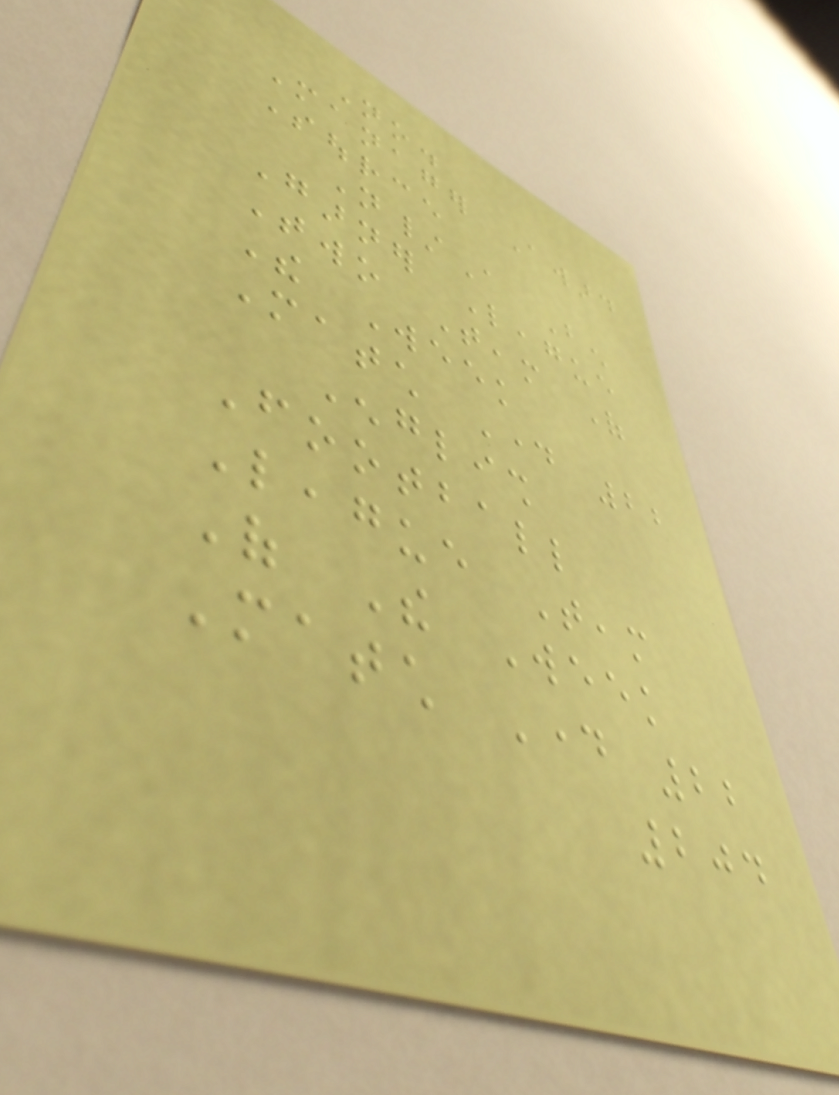No.
Manager Award
Source
N/A Ben
Garner League
Two Team Of
The Week
Match Day 22
English
Football
League Team
Of The Week
Match Day 22
204
